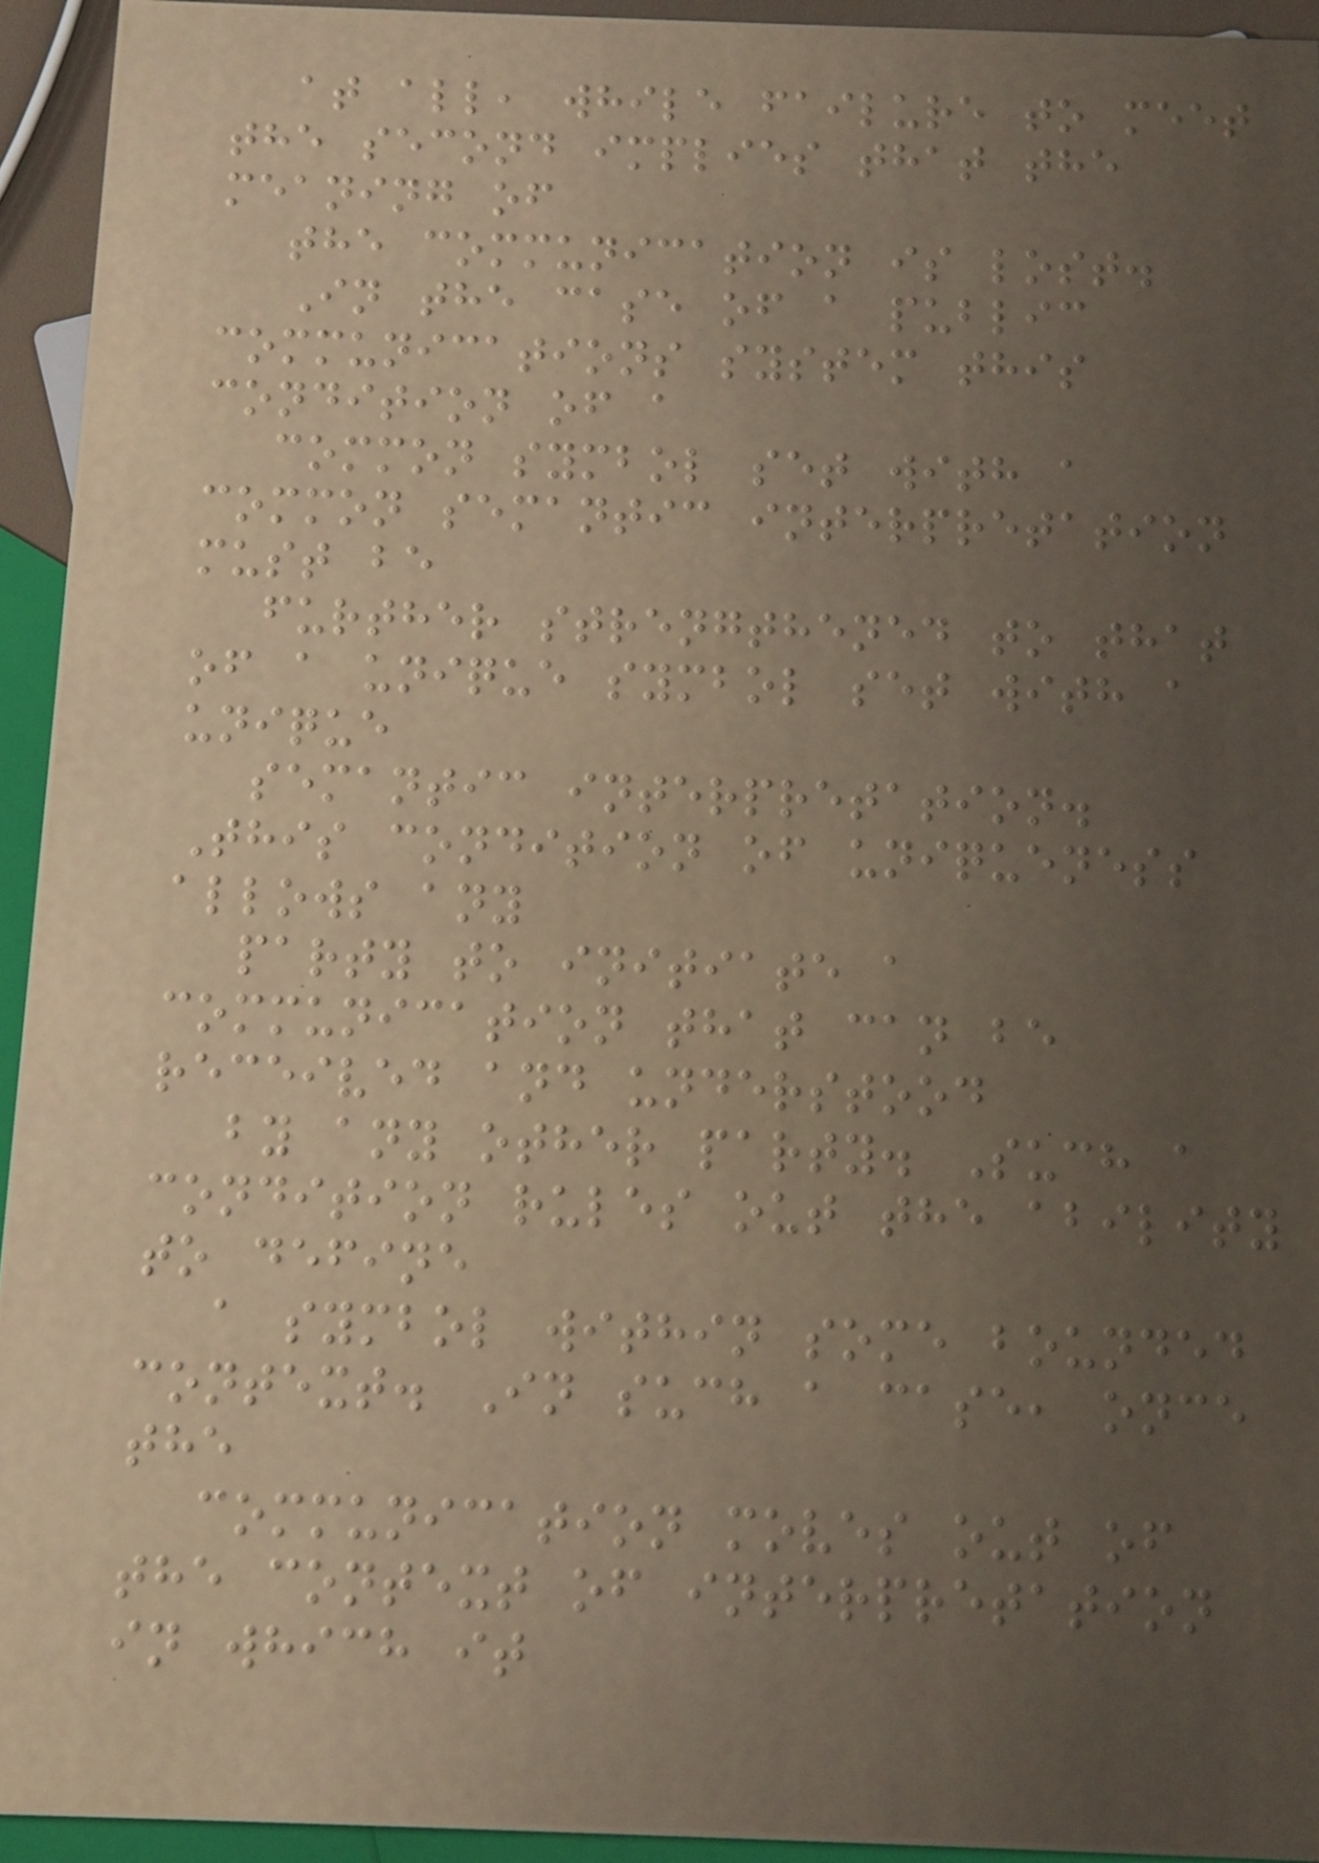at all, while failure to meet
the second implies that the
meaning of
the communication is lost.
In the case of a public
communications system this
condition of a
common symbol set with a
common semantic interpretation
must be
further strengthened to that
of a unique symbol set with a
unique
semantic interpretation.
This condition of uniqueness
allows any
party to initiate a
communication that can be
received and understood
by any other party. Such a
condition rules out the ability
to define
a symbol within some bounded
context. In such a case, once
the
communication moves out of
the context of interpretation
in which it
